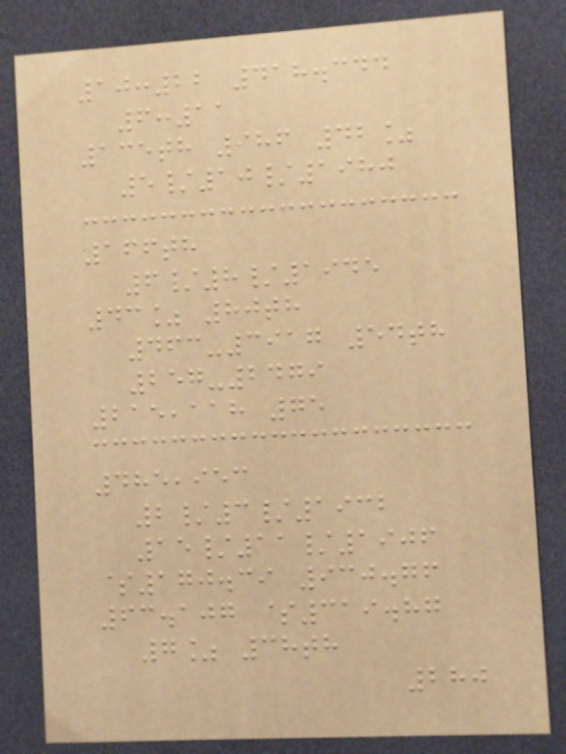10:22 418.344
6:11
135th 986 42%
5/10/1980
166th
6/8/1945
43% 80th
463-3917 54th
257-2479
215,118 75
485,953
2/3/1932
15/11/1906
$170.39 930.76
63.107 $319.87
7% 38th
280
